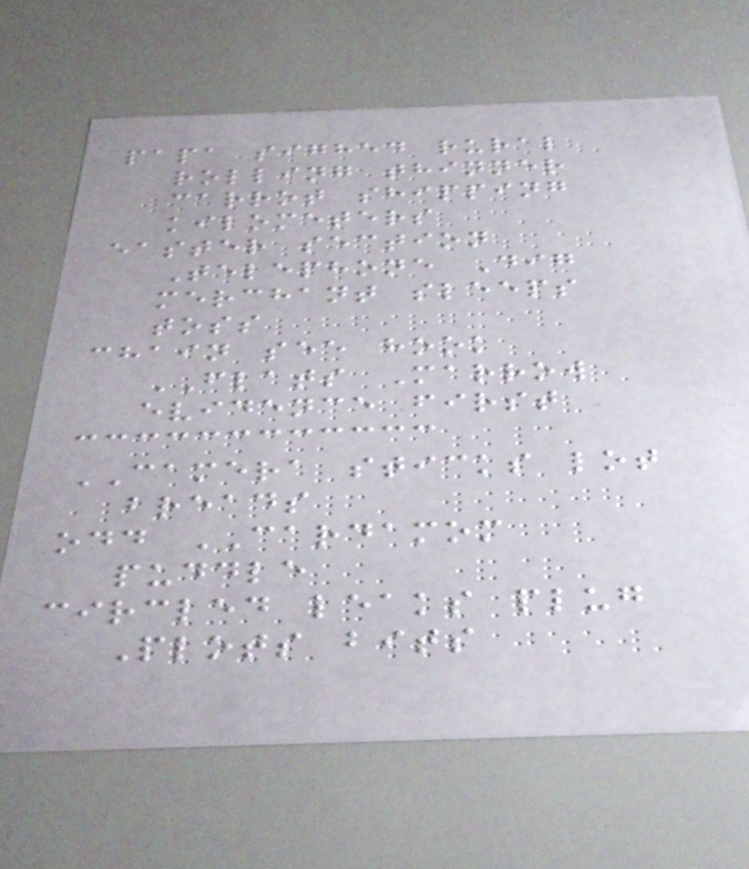papa sighed rural
rolling thinner
carrot shipping
kilometers
easter section
Telephone Dig
merchant sleeps
toss
chain see hook
FLATS Marrow
evidence first
CAMERA sticks lot
breads
odd CARDAMOM
puddle
circled leaks plug
Plots bits
